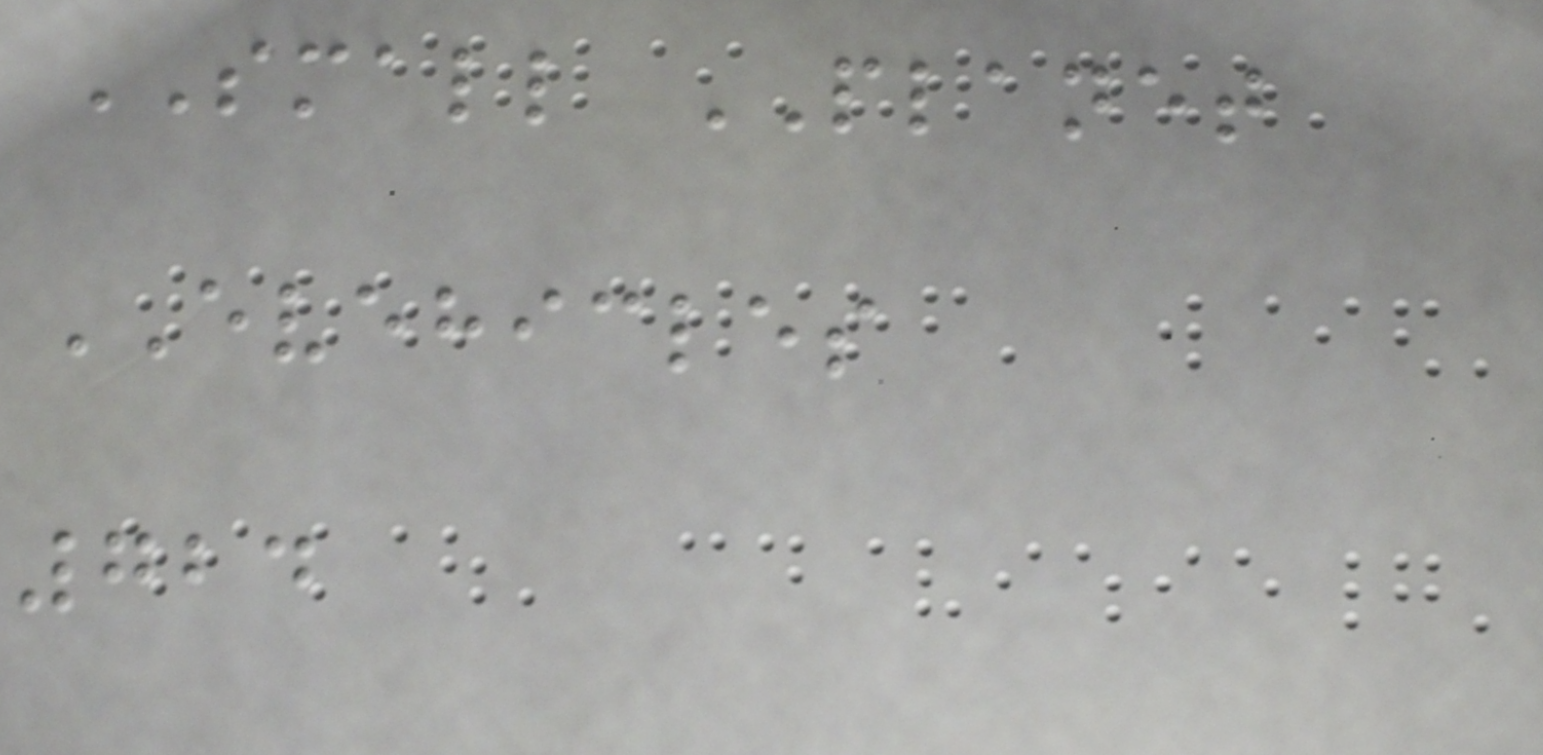SMALL PLANET
EVEHICLES
724
